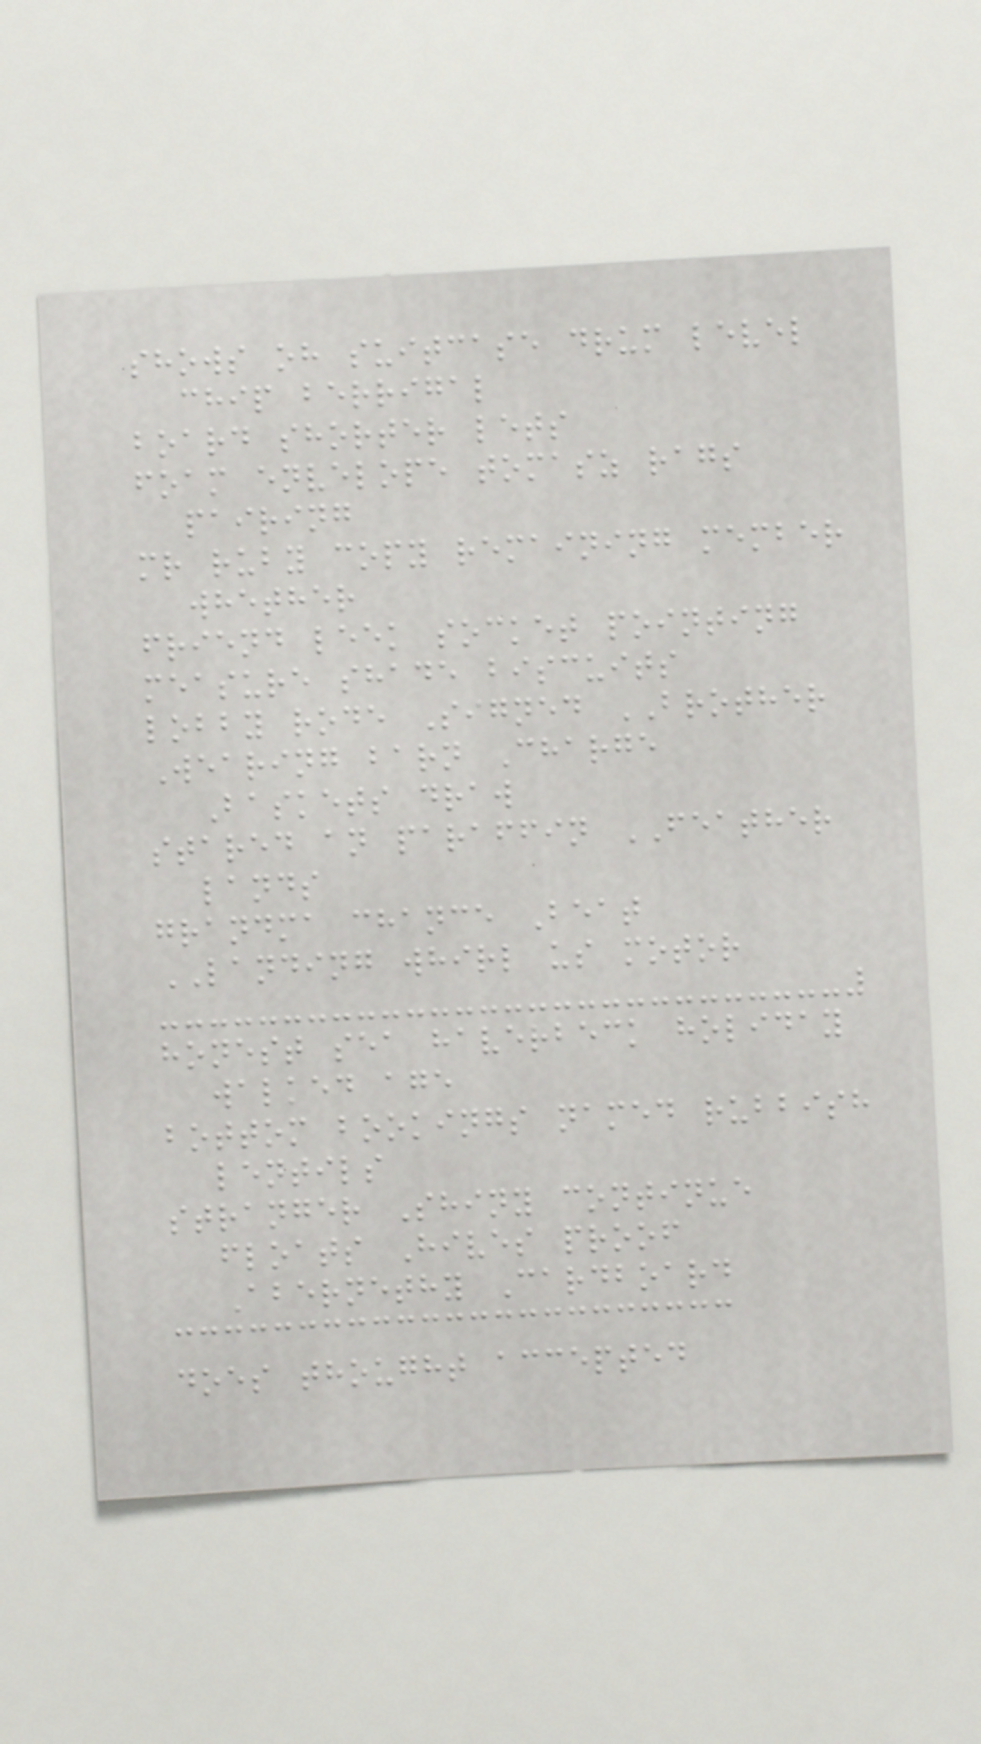shows oh suitcase drum level
chip berrigal
board shorter lets
foam envelope tomasz rags
pairing
mr ruby copy remaining member
whether
friend leek socket pointing
measure shade biscuits
lobby rode Signed BROTHER
Wearing barn Charge
Baskets draw
stared an paraffin FEATHER
lands
grandma chance Beat
LANDING whirl us motor
honest sea haverbeck holiday
walked age
bottom bookings named rubbish
lentils
stranger Shiny continue
floats Hives proof
Abernethy Cardboard
does thought accepted
